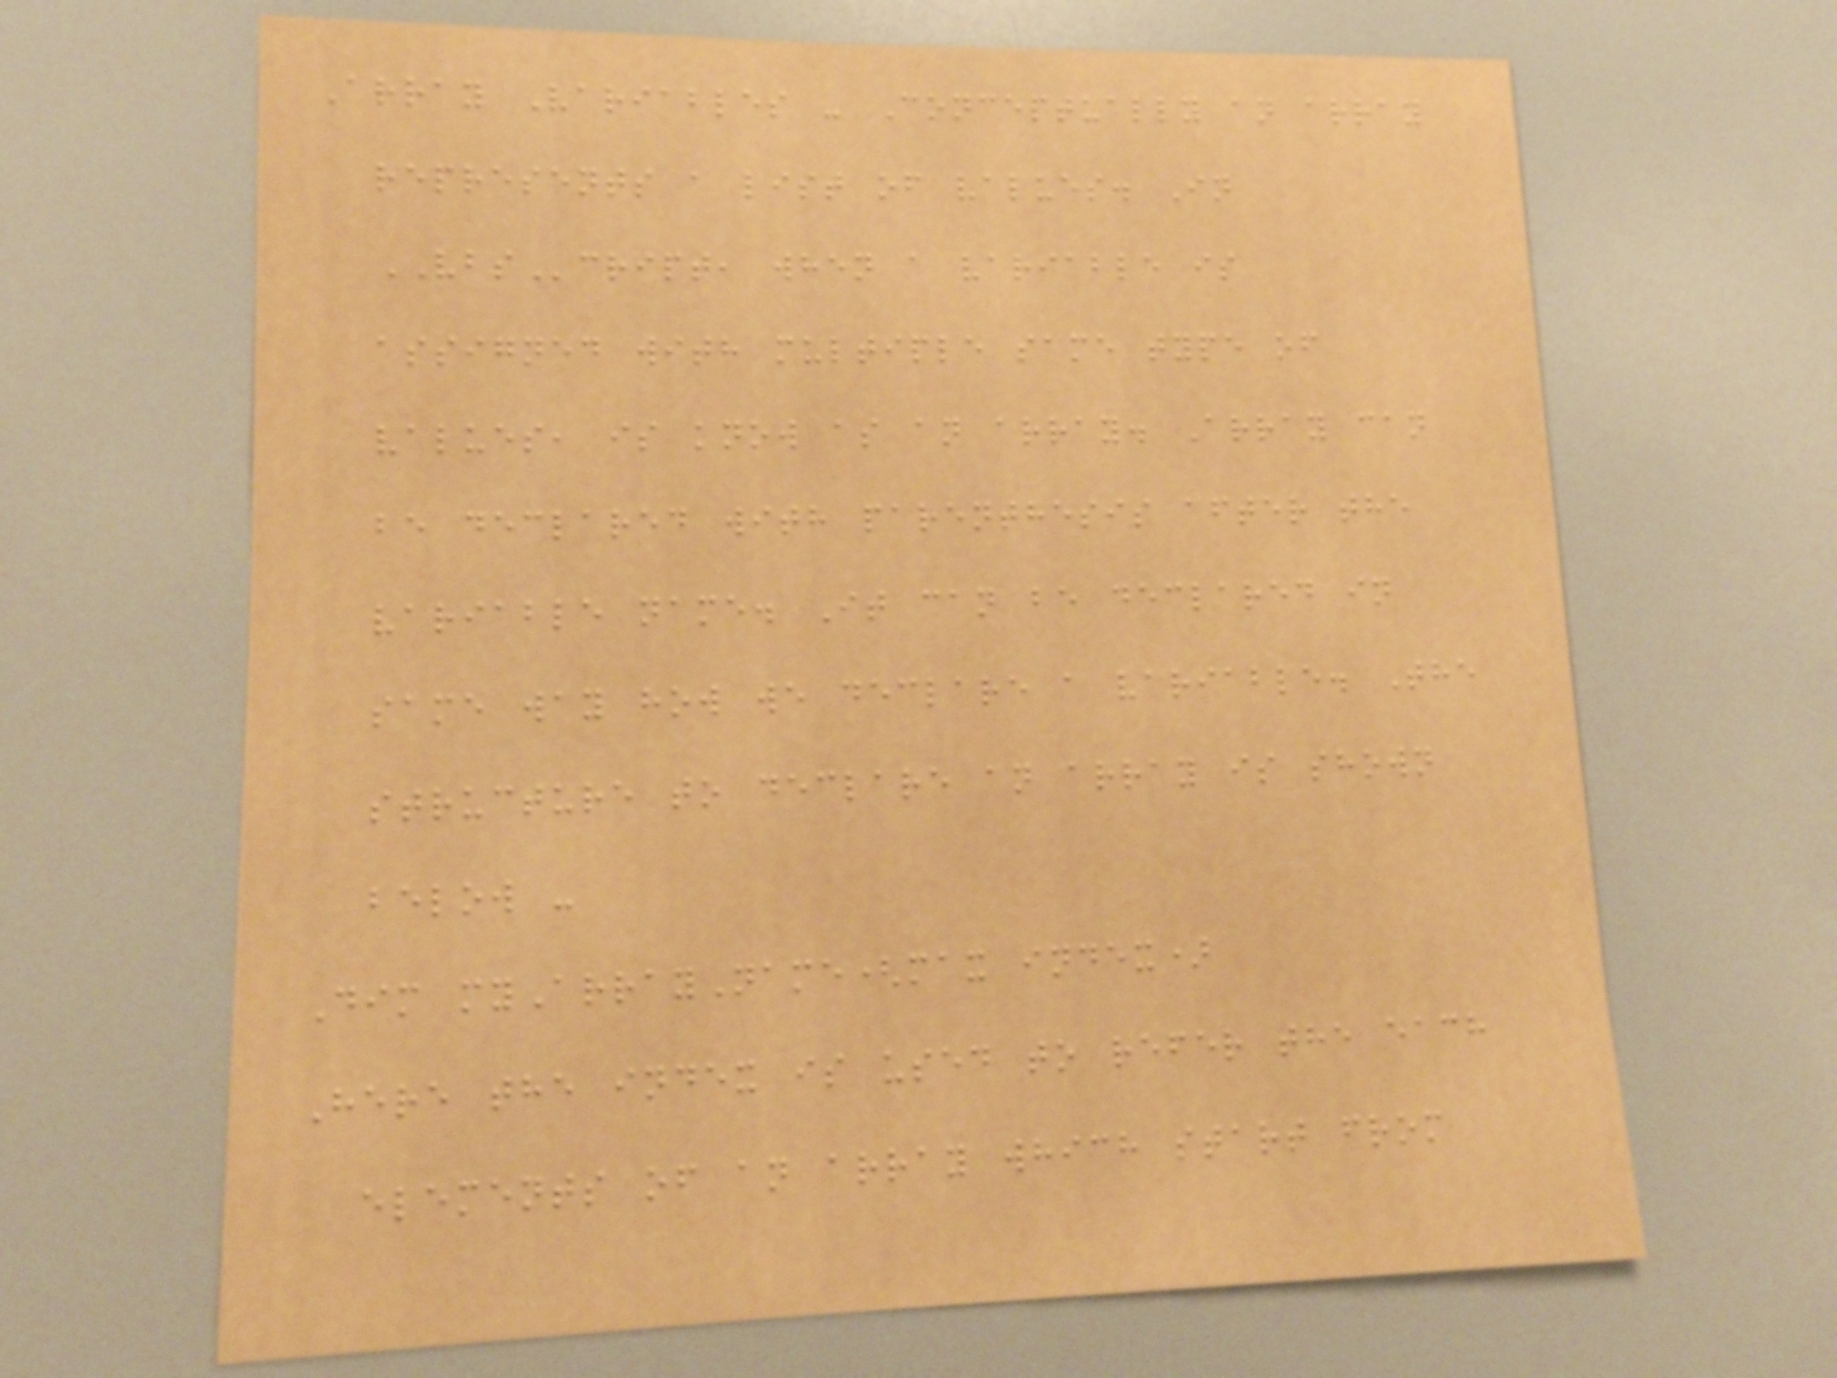Array Variables - Conceptually an array
represents a list of values. In
VBScript, when a variable is
assigned with multiple same type of
values, is know as an array. Array can
be declared with parenthesis after the
variable name. It can be declared in
same way how we declare a variable. The
structure to declare an array is shown
below -
Dim myArrayName(max index)
Here the index is used to refer the each
elements of an array which start from
